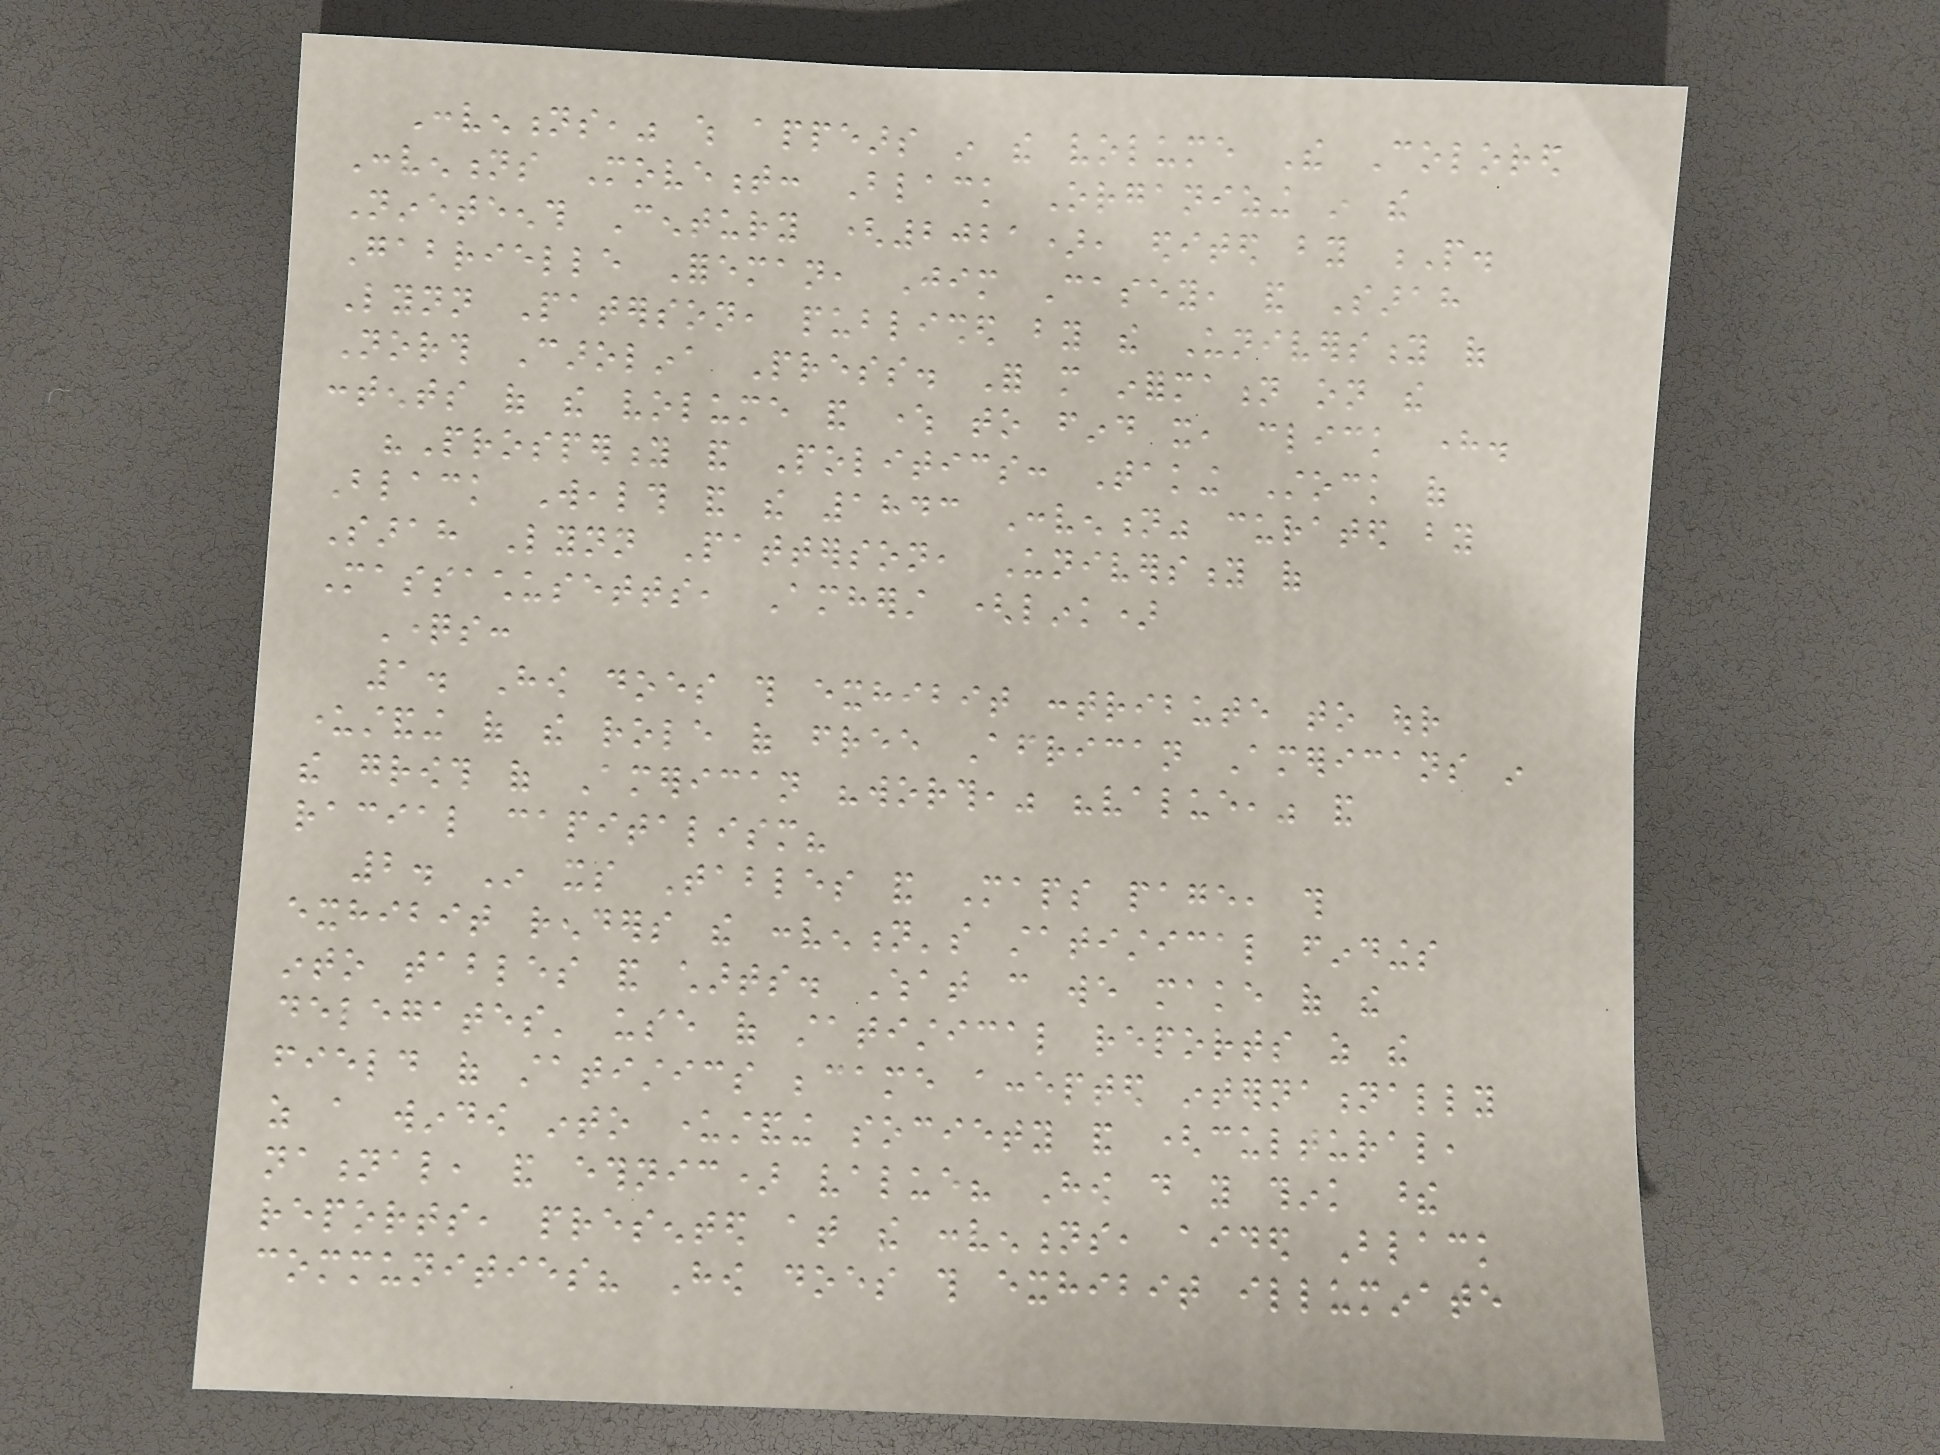Conventions," which appears in the volume The Colored
Conventions Movement: Black Organizing in the
Nineteenth Century (2021), edited by P.
Gabrielle Foreman, Jim Casey, and Sarah
Lynn Paterson, published by the University of
North Carolina Press. For more information on the
contents of the volume and where to find it, click here.
"Prosperity and Politics: Taking Stock of
Black Wealth and the 1843 Convention" curated by
Sarah Lynn Patterson, University of
Massachusetts, Amherst (link)
Questions:
1. How does this exhibit contribute to our
understanding of the role of free African Americans in
the growth of American "worth," "value," and
racial capitalism?
2. In its Tables and Maps page, this
exhibit renders the convention's statistical findings
into tables and charts. What can we make of the
delegates' use of statistical reports as the
field of statistics became accepted internationally
as a window into understanding society and (cultural,
national, and ethnic) value? How do you think these
reports, presented at the conventions, aided Black
communities? How does this exhibit illuminate
